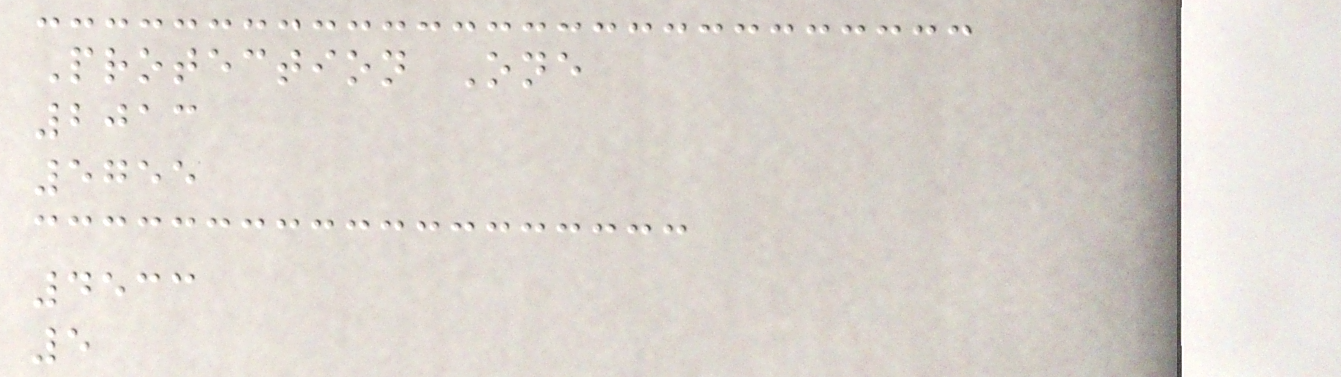Protection One
2013
5755
4533
5
